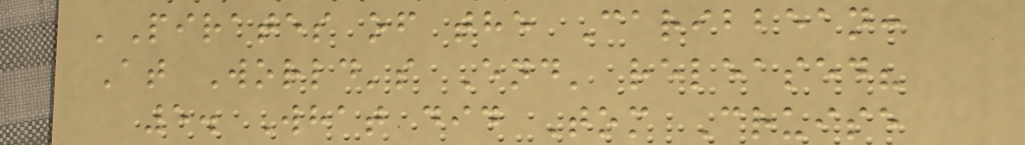'Pirates of the Caribbean:
At World's End' released?
5. What did Tom Cruise
